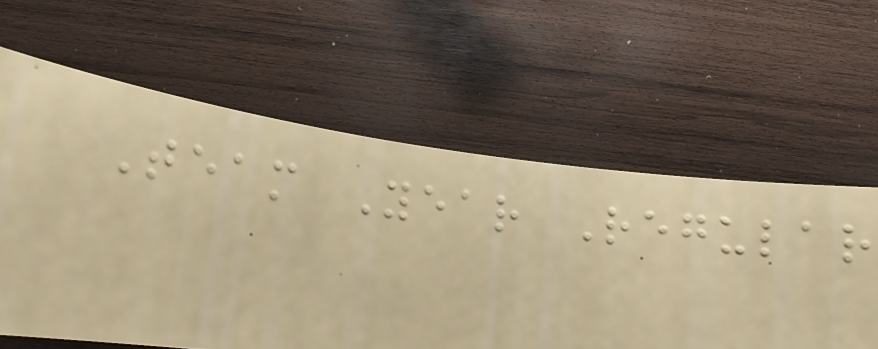Team Year Regular
